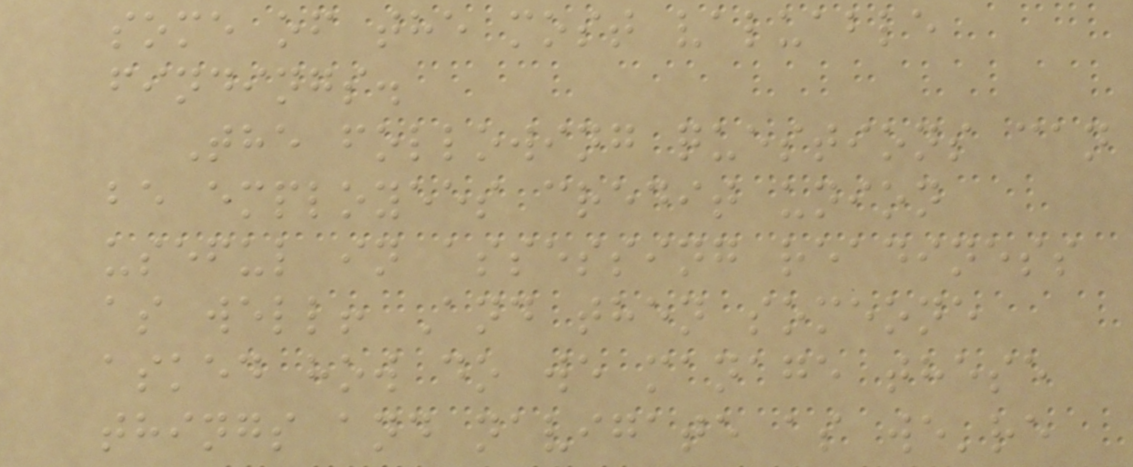some of the most valuable
findings.
The following questions can
be employees credit union
useful in assessing readiness
as well! And then someone
asked how do we manage these
things and navigate as we're
